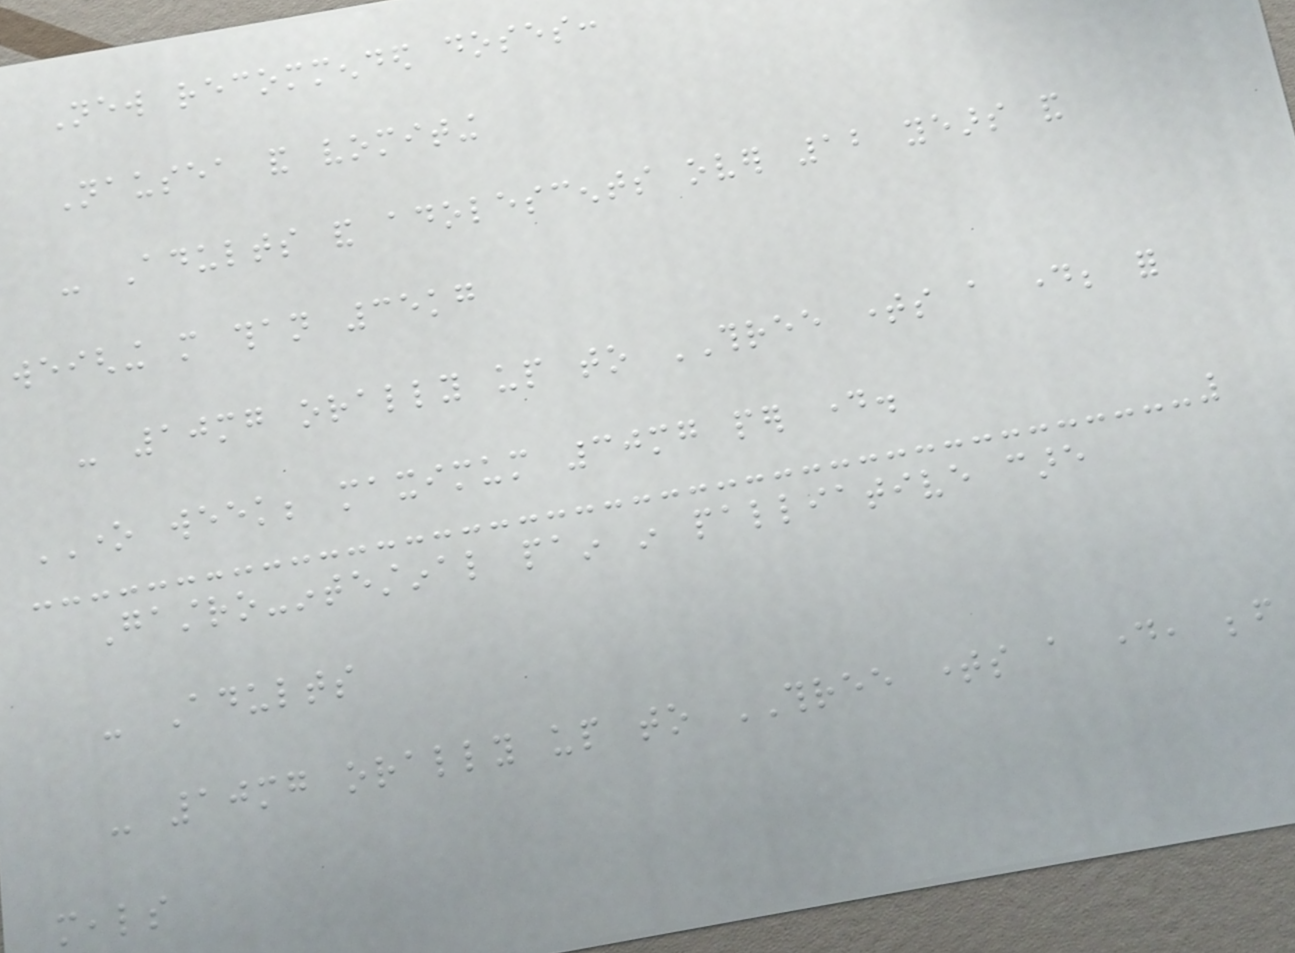New recommended doses:
Nausea and vomiting
- Adults and adolescents over 12 years and
weighing more than 35kg
- 10mg orally up to THREE times a day; for
ONE week; maximum 30mg per day.
Gastro-intestinal pain in palliative care
- Adults
- 10mg orally up to THREE times a day, before
meals
